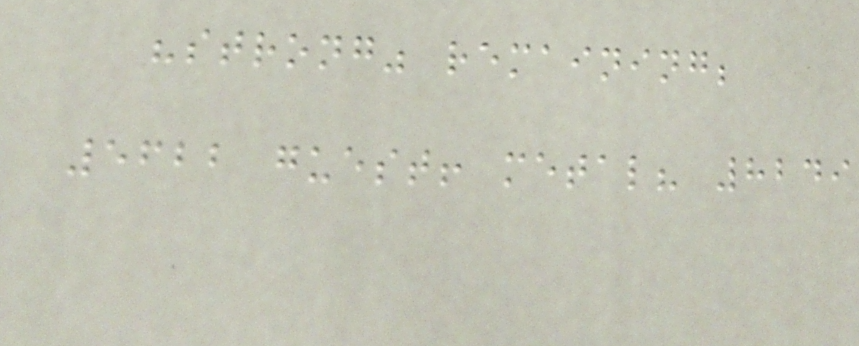"strong" remaining;
5622 guest! metal? 8249
